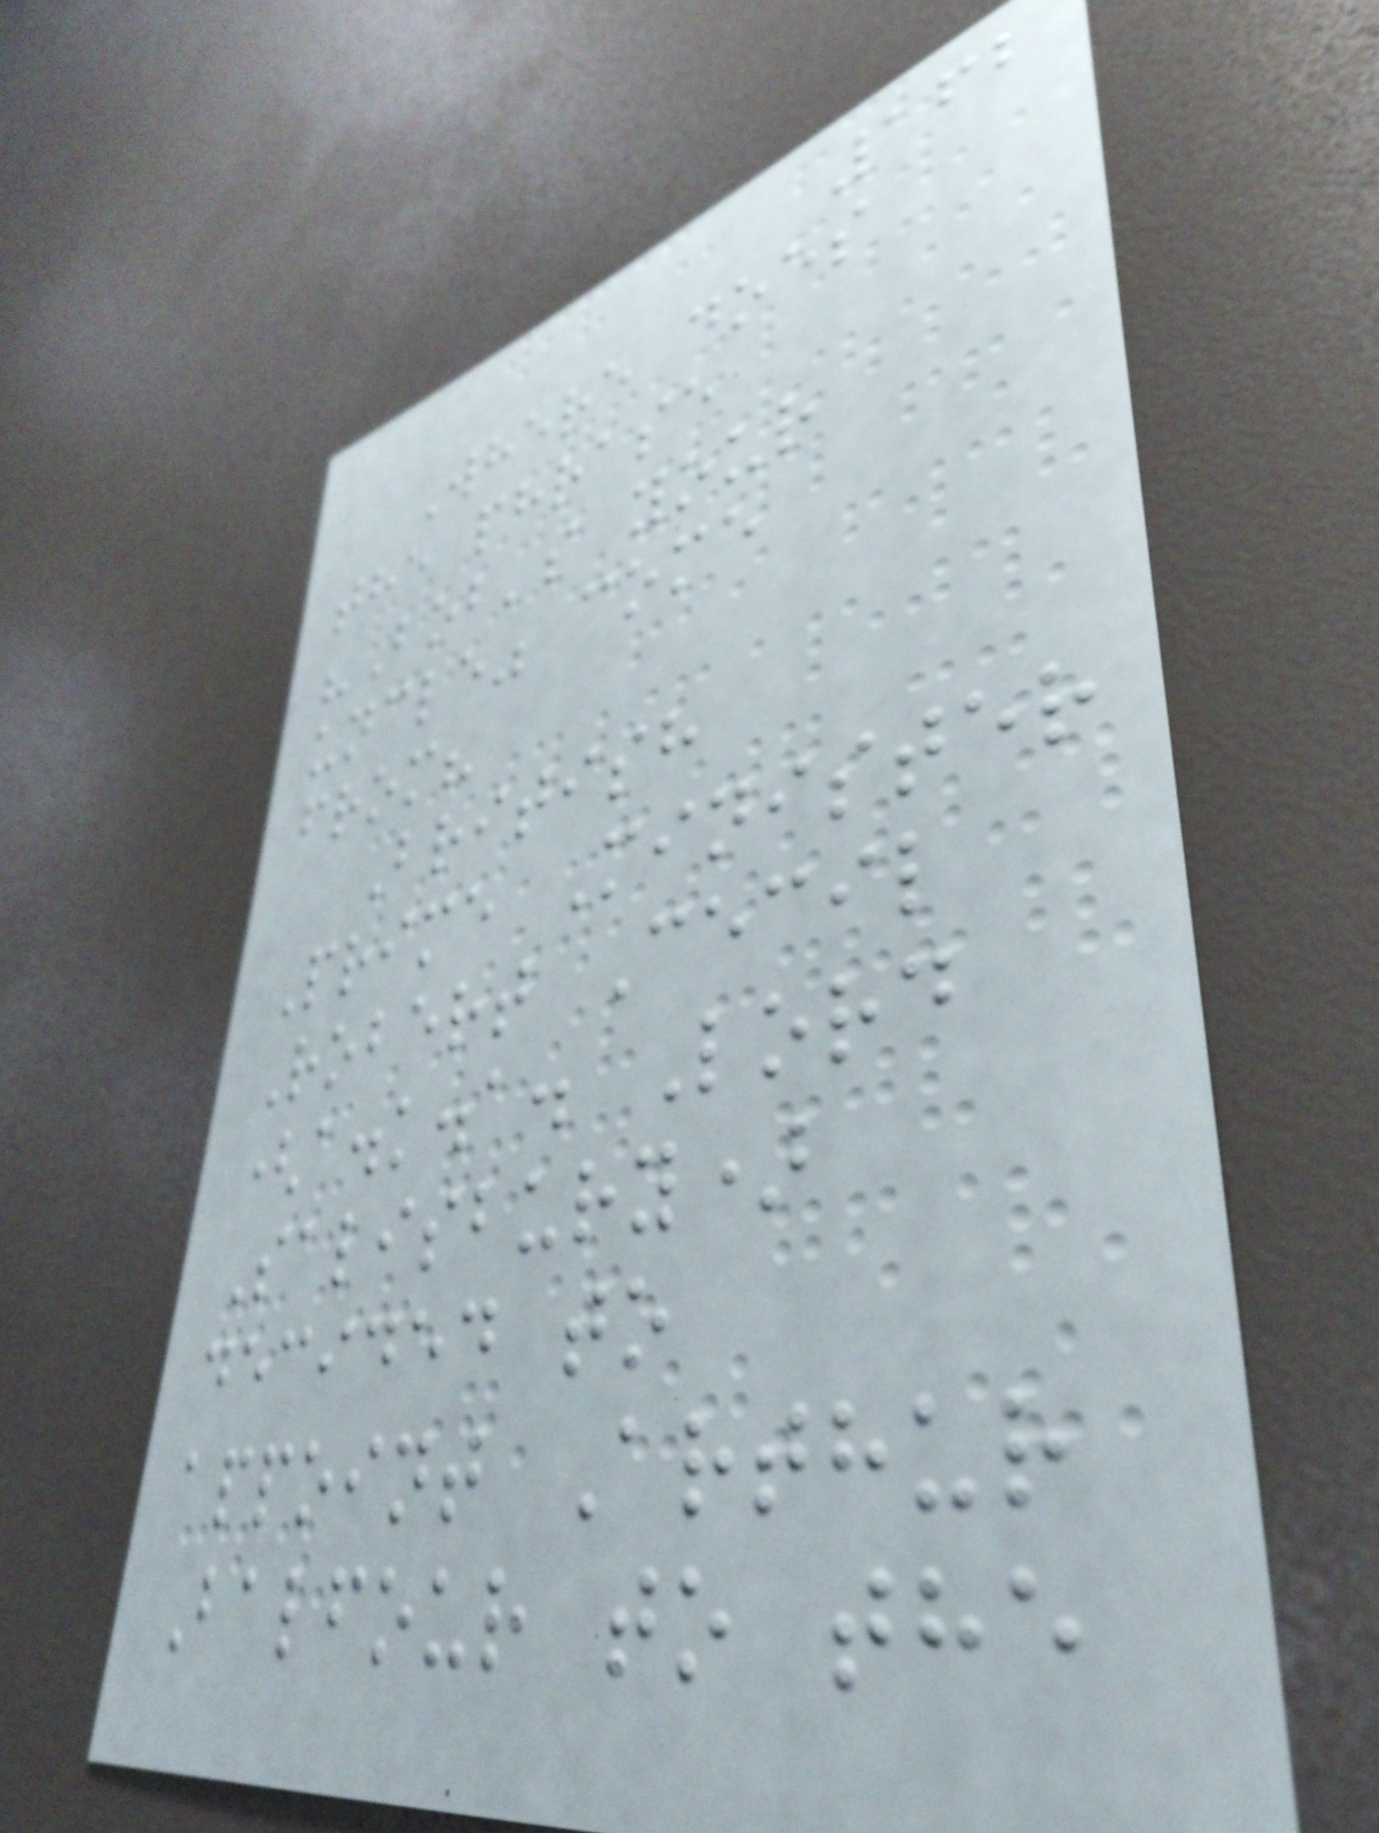162
Where does
the phrase
"Bob's your
uncle" come
from?
British
Prime Minister
Robert Cecil
(a.k.a. Lord
Salisbury)
decided to
appoint Arthur
Balfour to the
